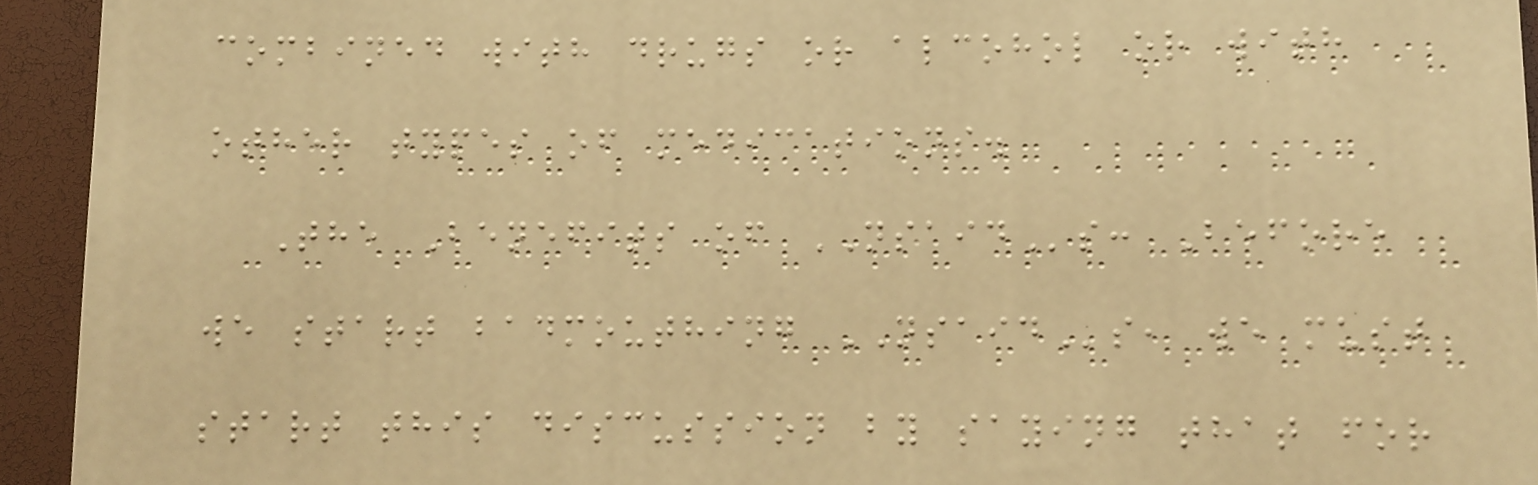combined with drugs or alcohol or with
other types of medications.
The Benefits of NSAIDs: Before
we start badmouthing NSAIDs, we must
start this discussion by saying that for
